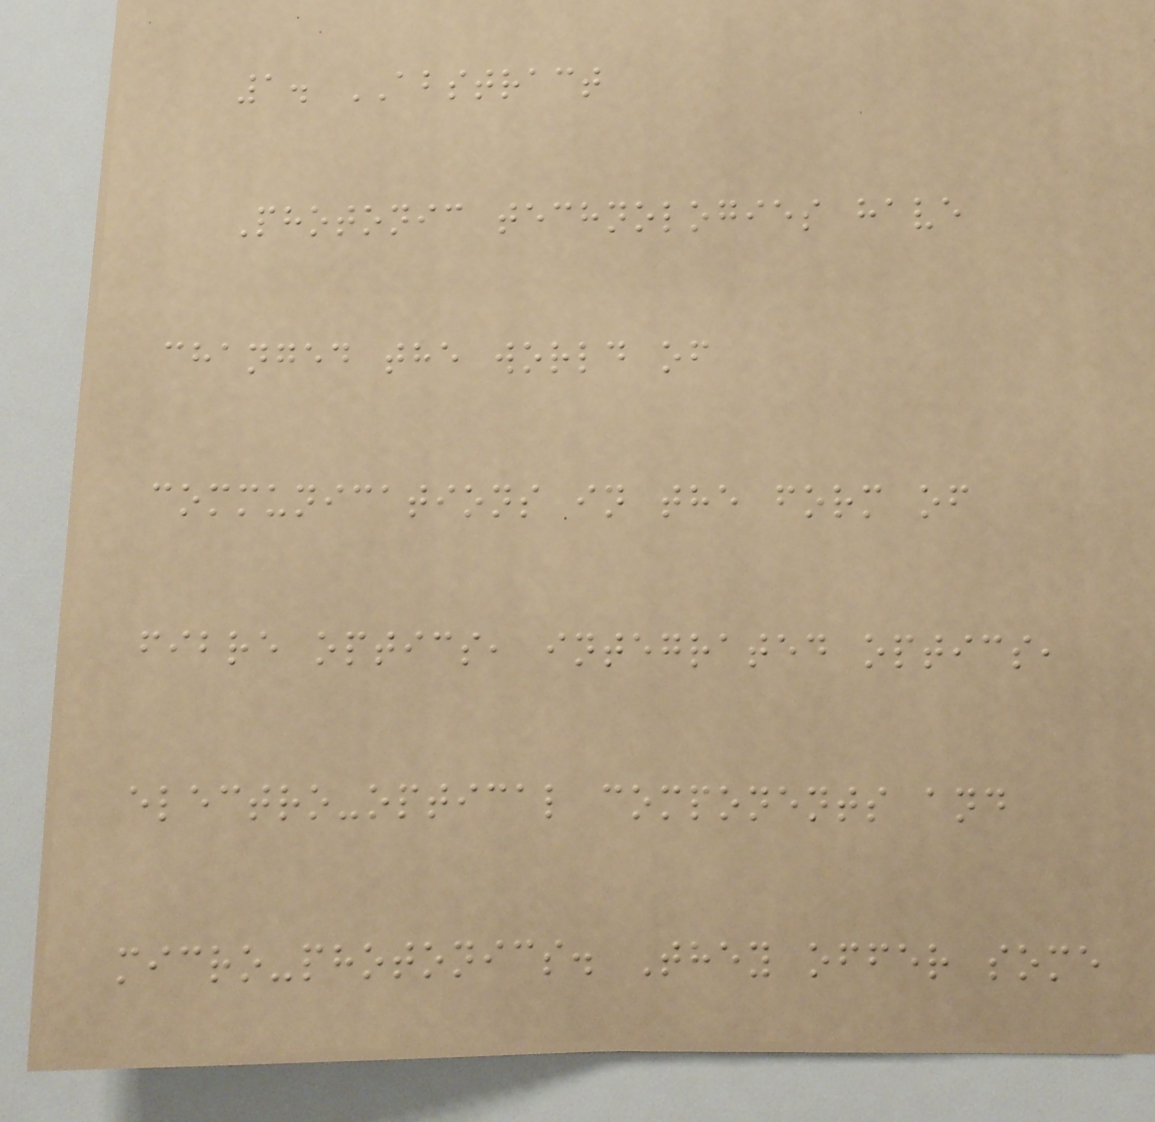1. ABSTRACT
Photonic technologies have
changed the world of
communications in the form of
fibre optics, integrated optics,
electro-optical components and
micro-photonics. They offer some
